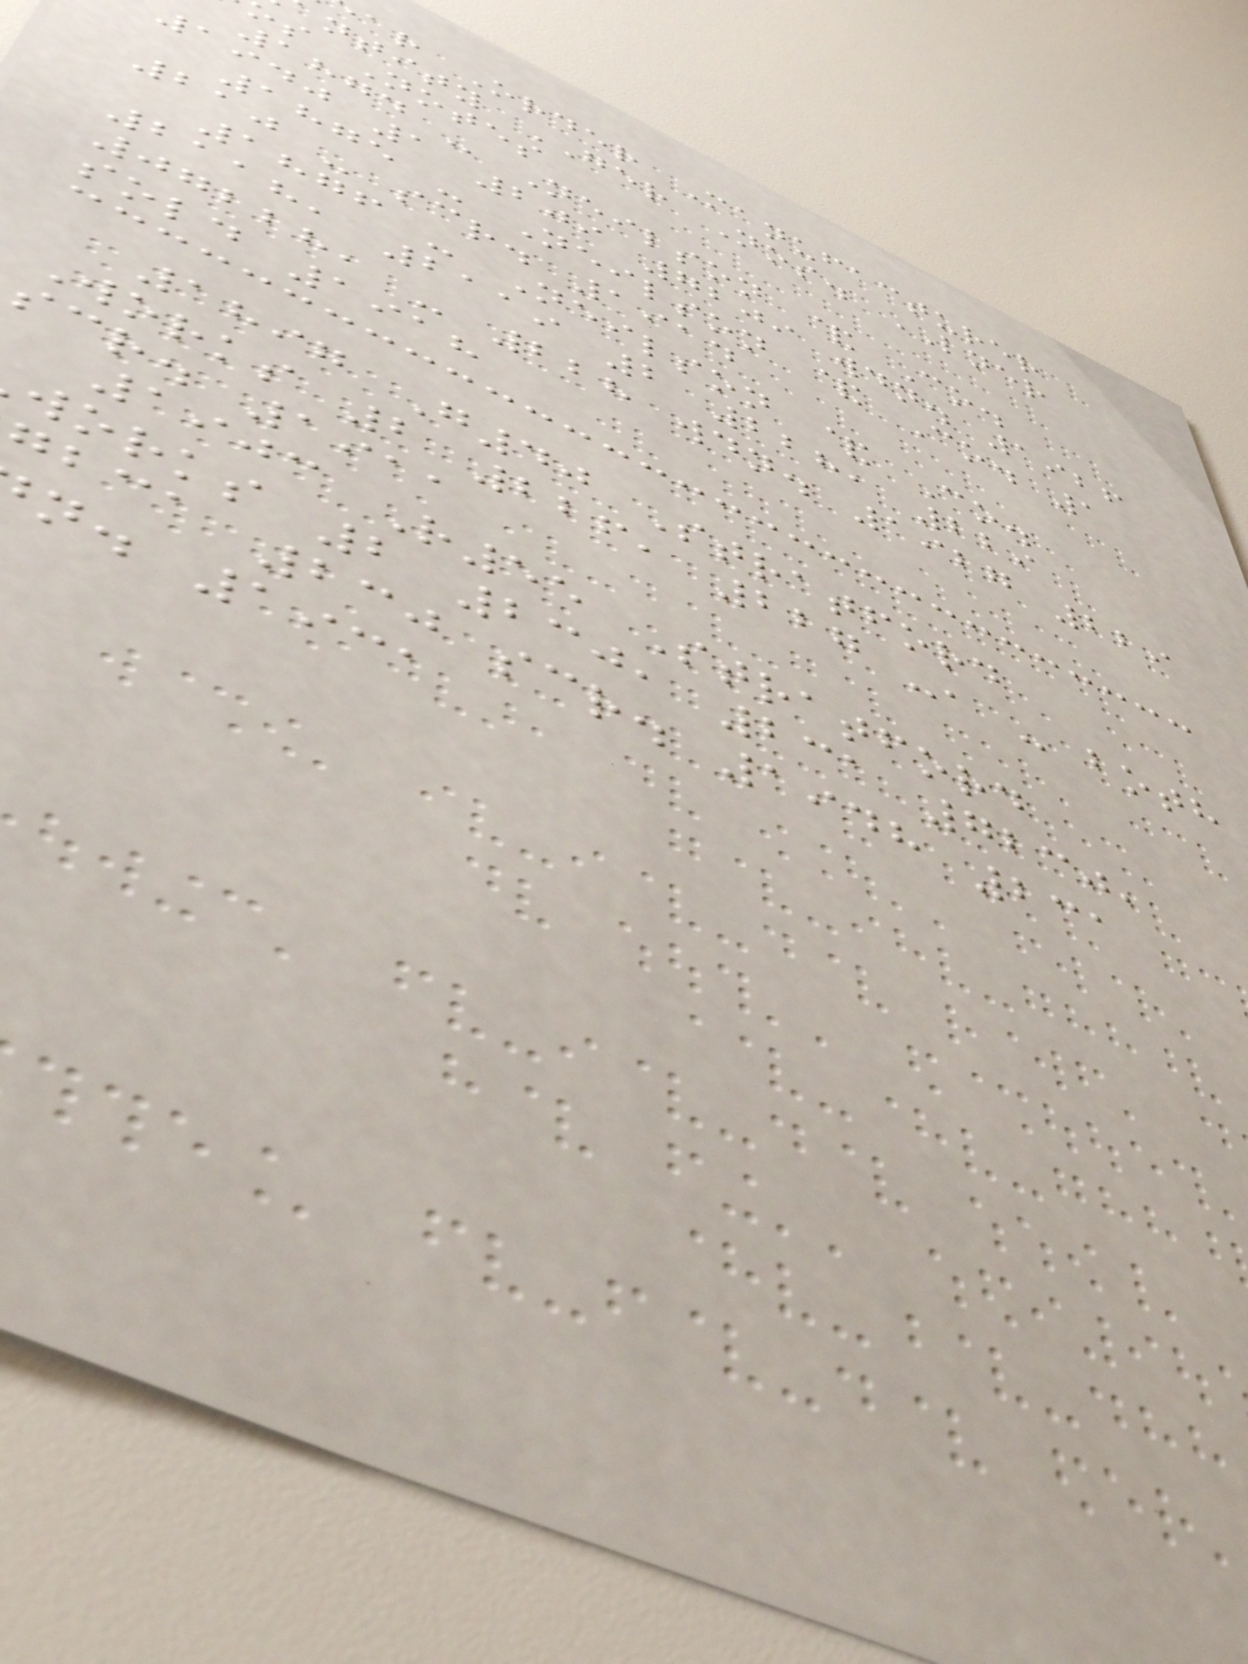ar Order Manufacturer
ntity GER Nos. LNER
s Notes
1874 - Neilson & Co.
1940 1 209 7209 wdn. 1926
1875 - Neilson & Co. 1
210 - scr. 1914
1876 - Neilson & Co.
2118, 2119 2 228, 229
07228, - 228 wdn. 1927 229
sold 1918
1897 G40 Stratford
Works 2 226, 227 -, - both
scr. 1911
1903 R55 Stratford
works 2 230, 231 7230,
gbca 230 scr. 1948 231
n. 1931
